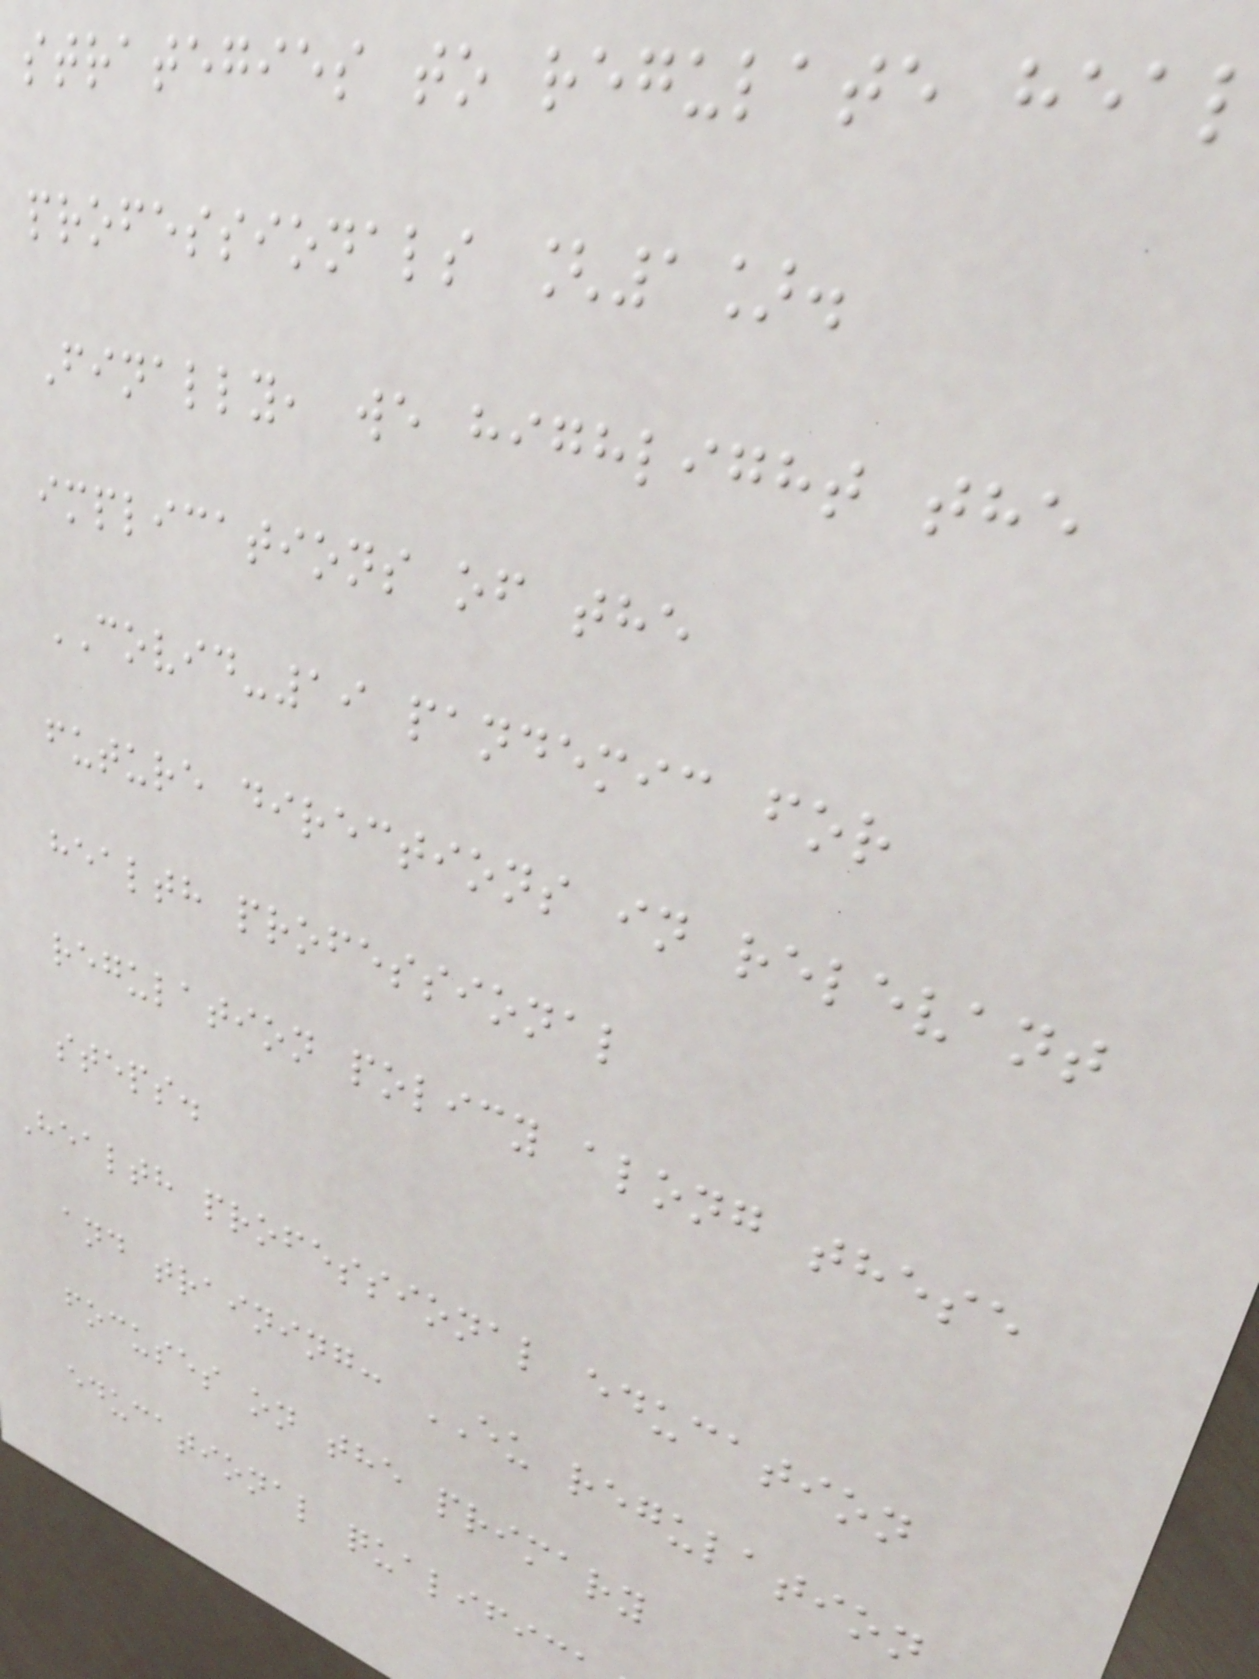strategies to regulate hea
professionals [1].
Finally, we highlight the
implications of the
COVID-19 pandemic for
future directions in relevant
health professional
regulation policy along these
steps.
Health professional education
and training: EU regulation
focuses on the primary
educational qualific
